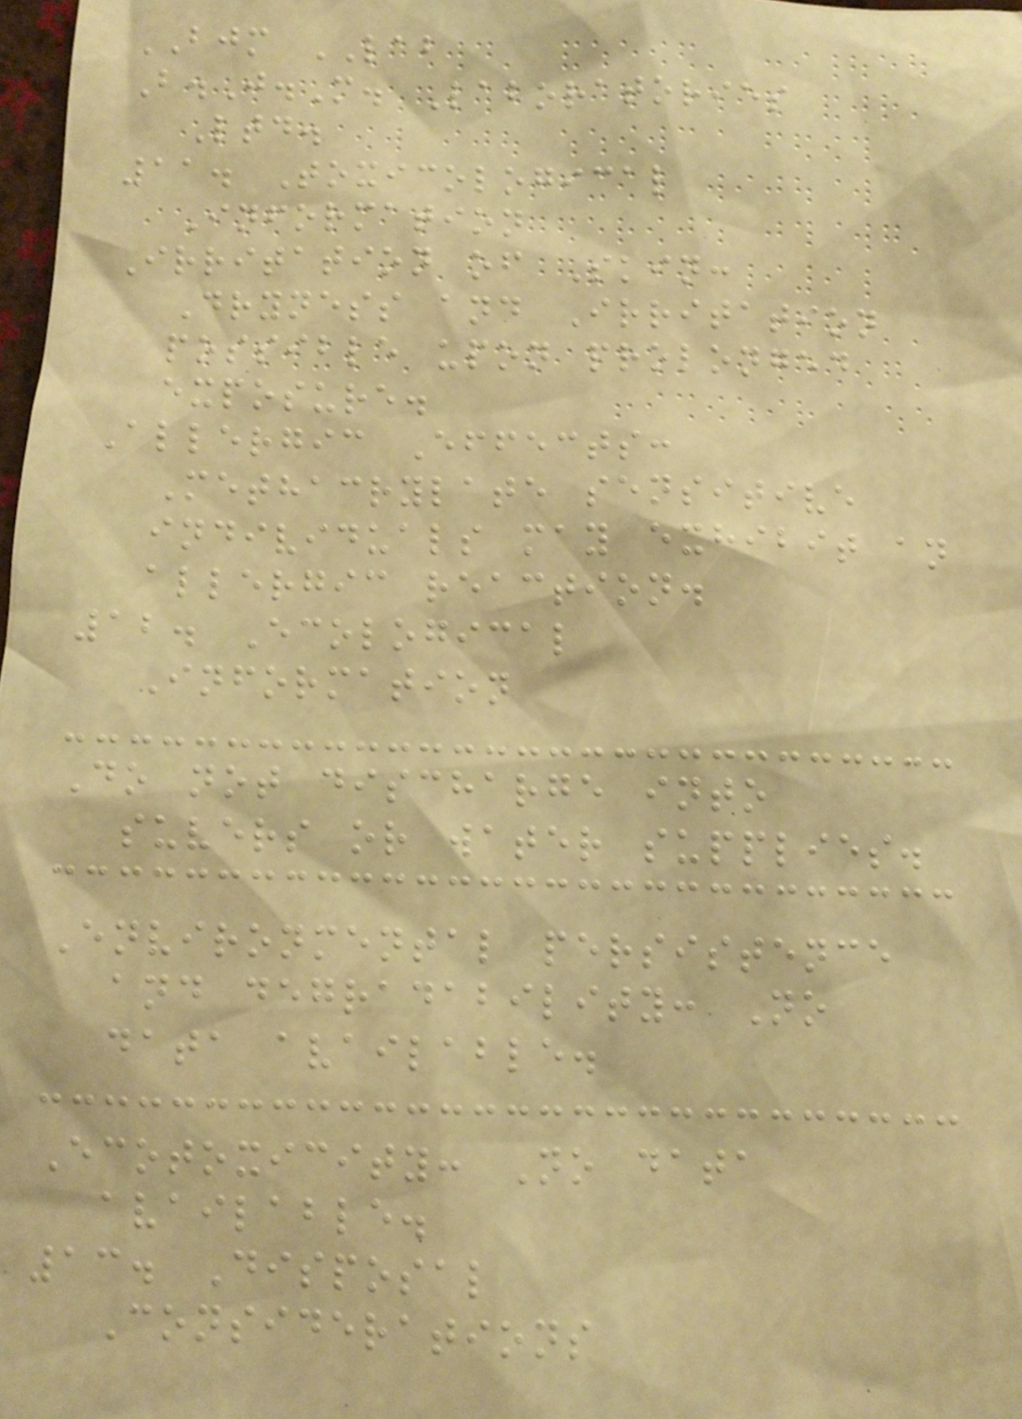BJM LAB
B.J.M. Laboratories
Ltd.
11. Toxicological
Information
Irritation of Skin:
Dryness and Irritation
possible upon prolonged
exposure.
Allergic Effects:
Methacrylate sensitive
individuals may exhibit an
allergic reaction.
12. Ecological
Information
Do not discharge into
suvers or water supplies.
Environmental persistence
and degradability: No
data available.
Ecotoxicity: No data
available.
13. Disposal
Considerations
